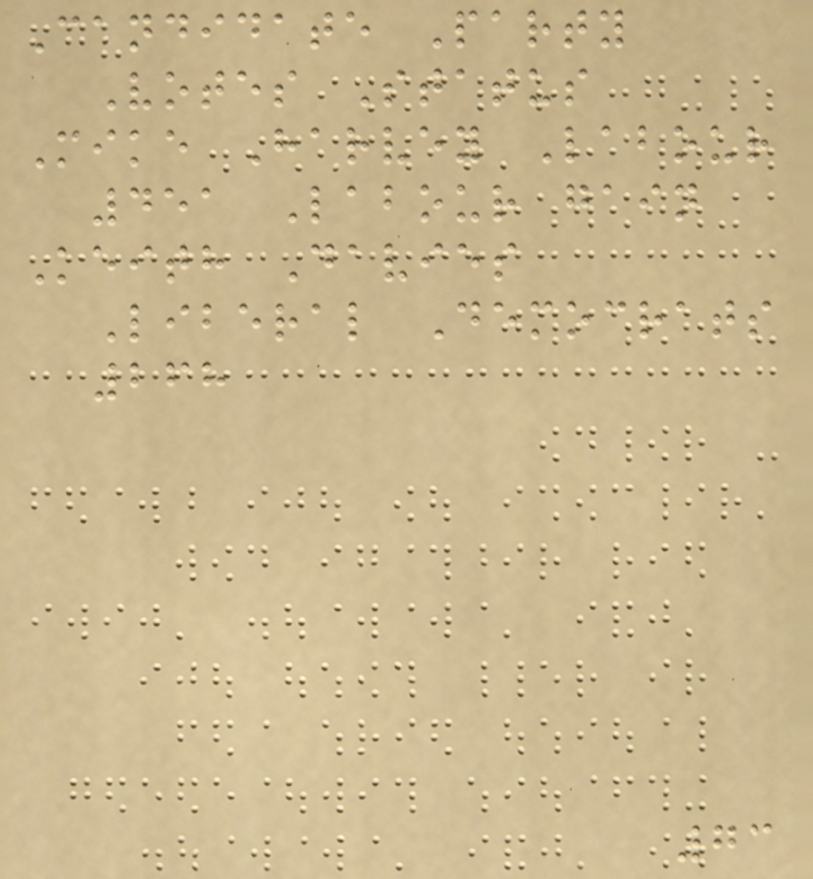Candidate Party
Votes Status
Mike Harvey Labour
451 Labour gain
Keith Davies
Liberal Democrats
268
73
